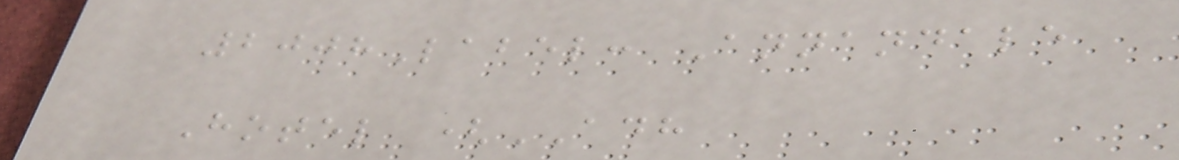2008Label: Annandale
Hotel (ADH
